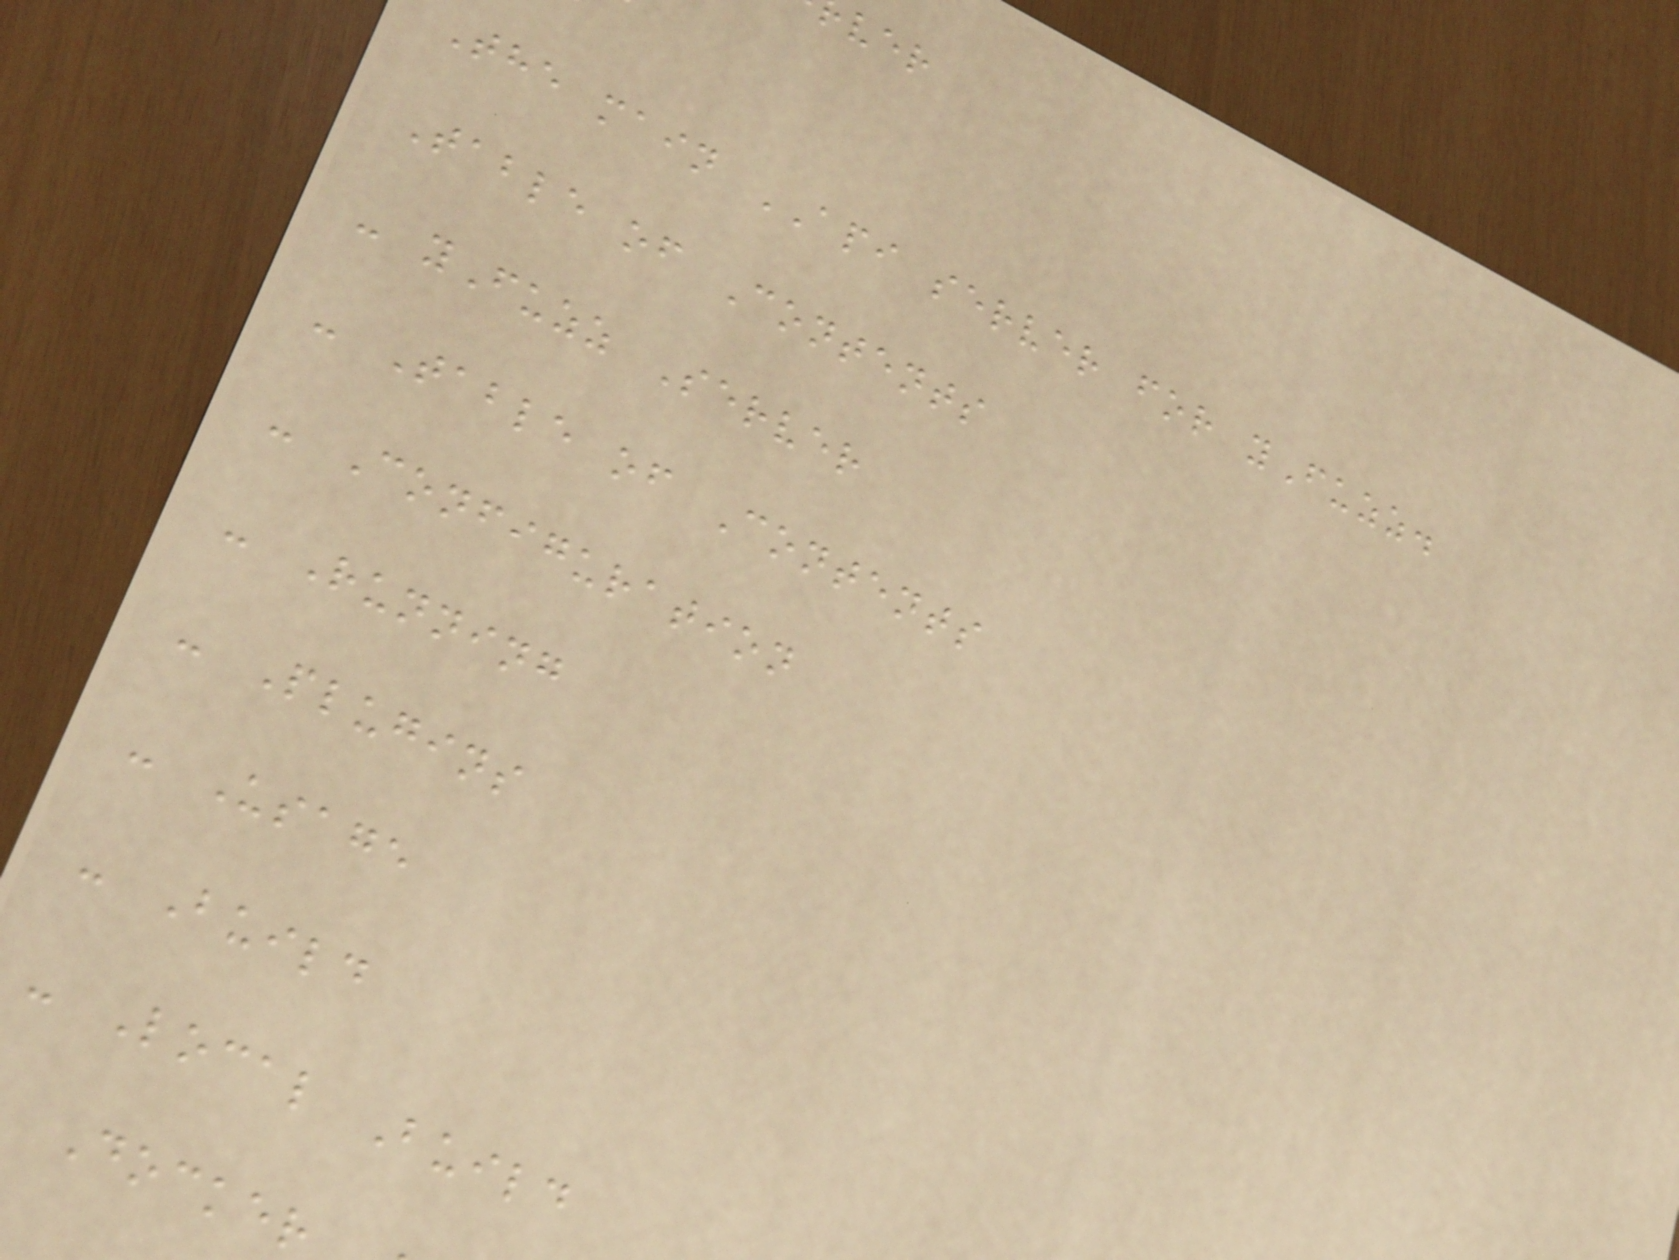The main API server for yFuzz.
Table of Contents
- yFuzz Server
- Table of Contents
- Configuration
- Running
- Plugins
- Usage
- Build
- Local Build
Docker
